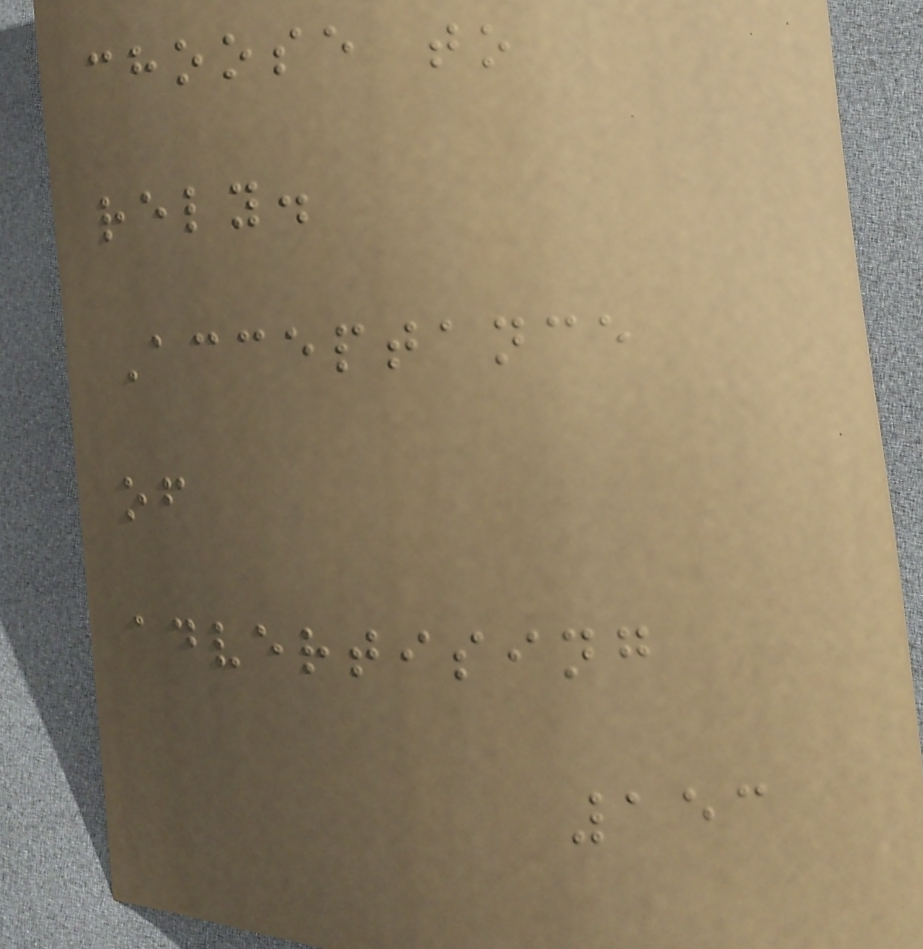choose to
rely.
Acceptance
of
advertising
153
